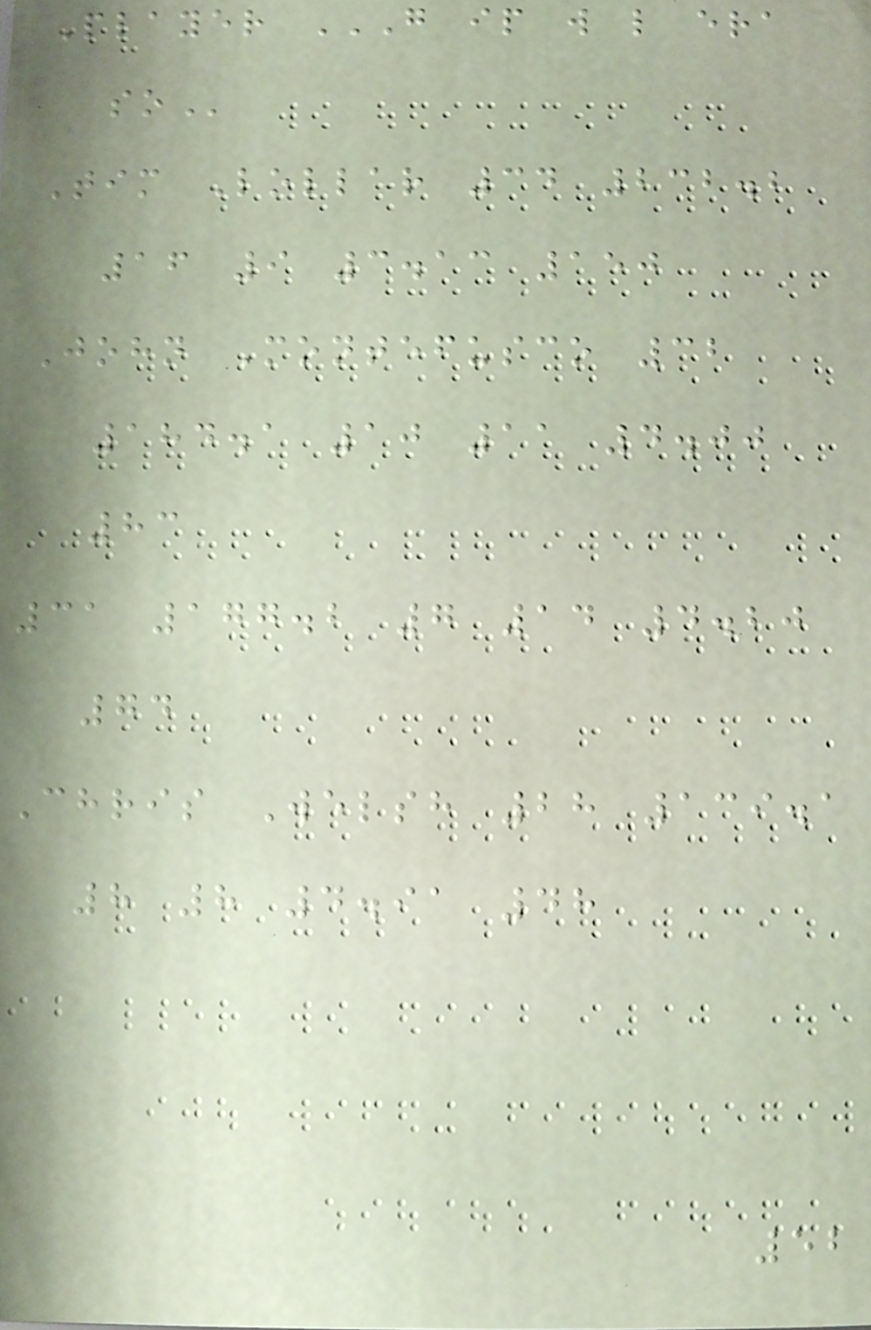Player G IP W L ERA
SO
Tim Lollar 34 232.2
16 9 3.13 150
John Montefusco 32
184.1 10 11 4.00
83
31 177.2 7 14 4.20
74
Chris Welsh 28 139.1
8 8 4.91 48
52
